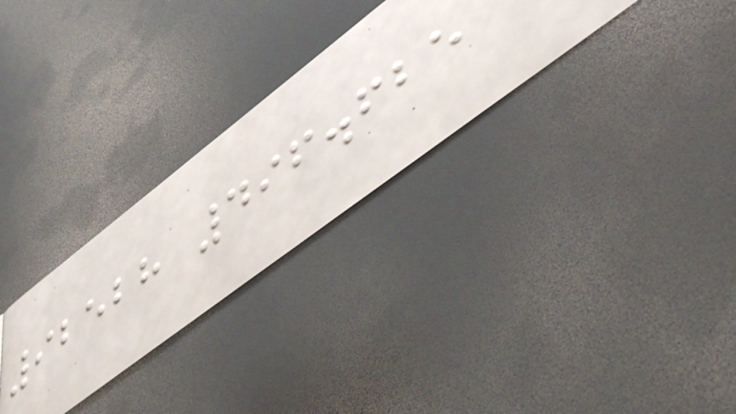92528 496.625
